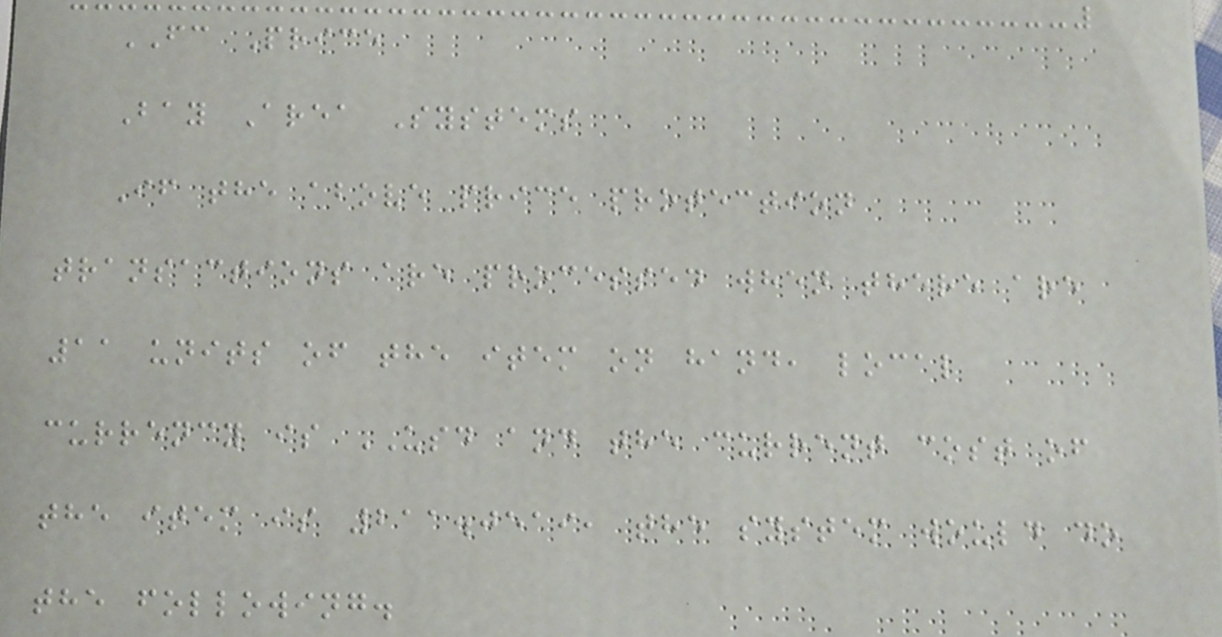FC Price
Bay Area Systems
If the above price protection
transactions are processed when there are
11 units of the item on hand, local
currency is USD and the current cost of
the item is 211.0519, the system would do
the following.
